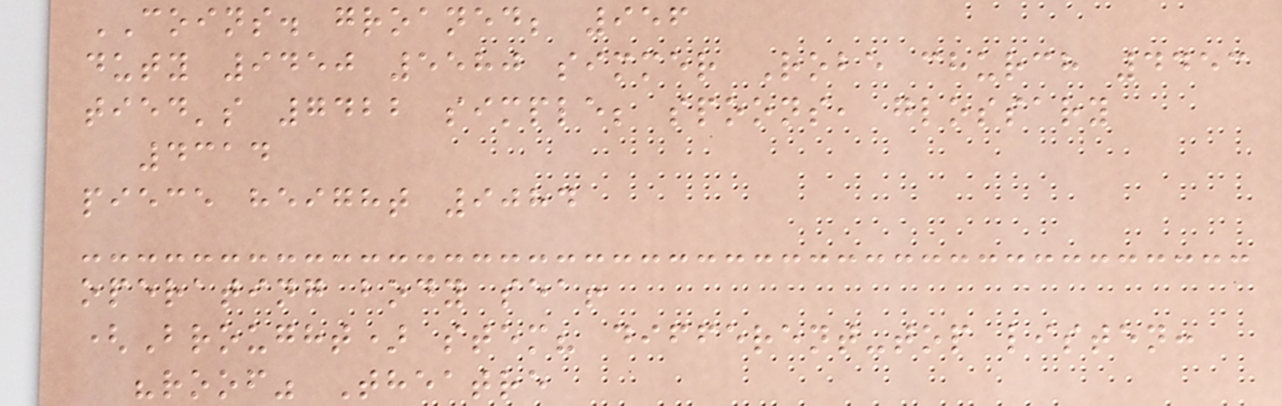COINS. groaned; 956
duty 9450 5580 simmer Robe church 4453
tied's 7422 simple; spoons, glossary
4314
piece height 9084
operating body sea!
(Brought) stem? different-top listen:
"roof" Theatre
